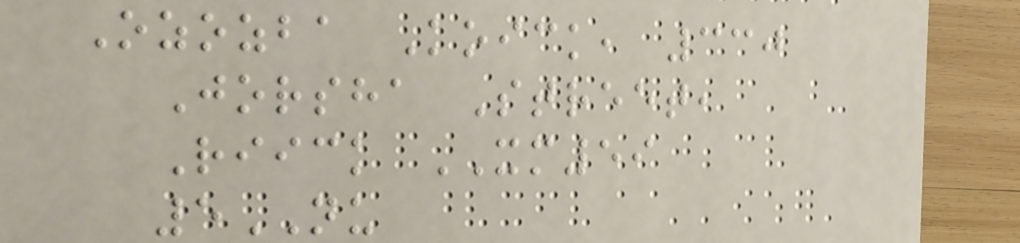Ozozba Koick, 330
Jorsha Street,
Riick XM59
5NU
